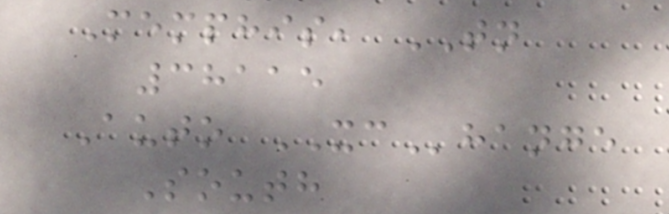Memphis, TN
38115
Auto XChange
South
